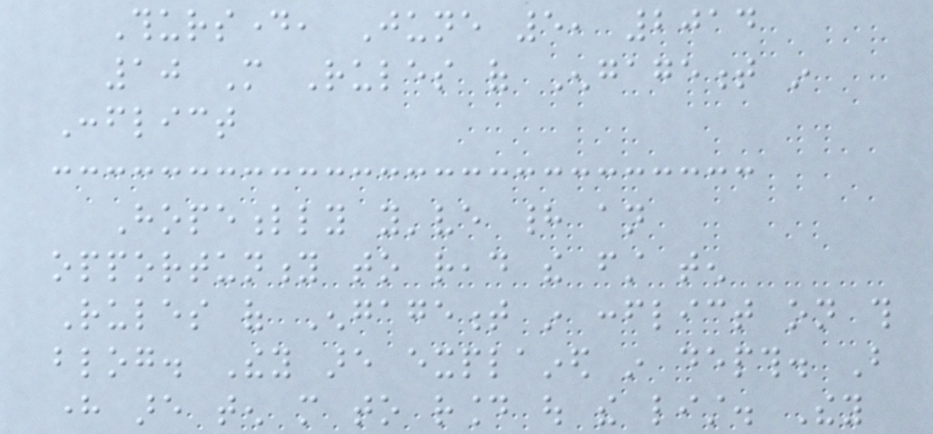Thursday, June 5, 2014
10 More Rules of Engagement in
Conflict
Hopefully you've had an
opportunity to read the first ten
Rules of Engagement in conflict on this
blog. They are explained in depth. But
here are ten more to round out the list. They
